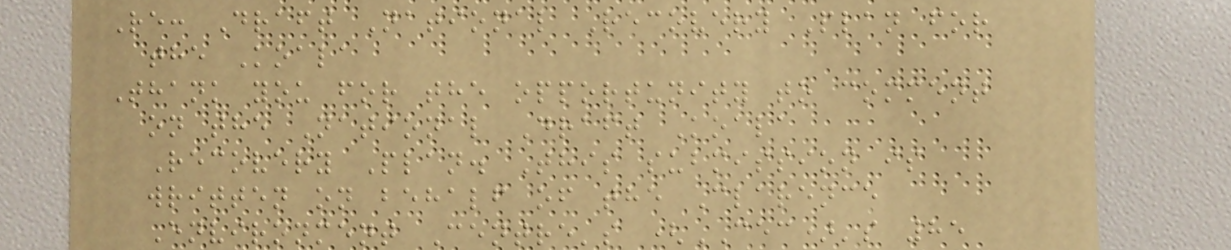Re: Draft National Recovery Plan for
the Koala
Thank you for the opportunity to comment
on the National Draft Koala
Recovery Plan. This submission is
written on behalf of the Clarence
Environment Centre's (CEC)'s 85
